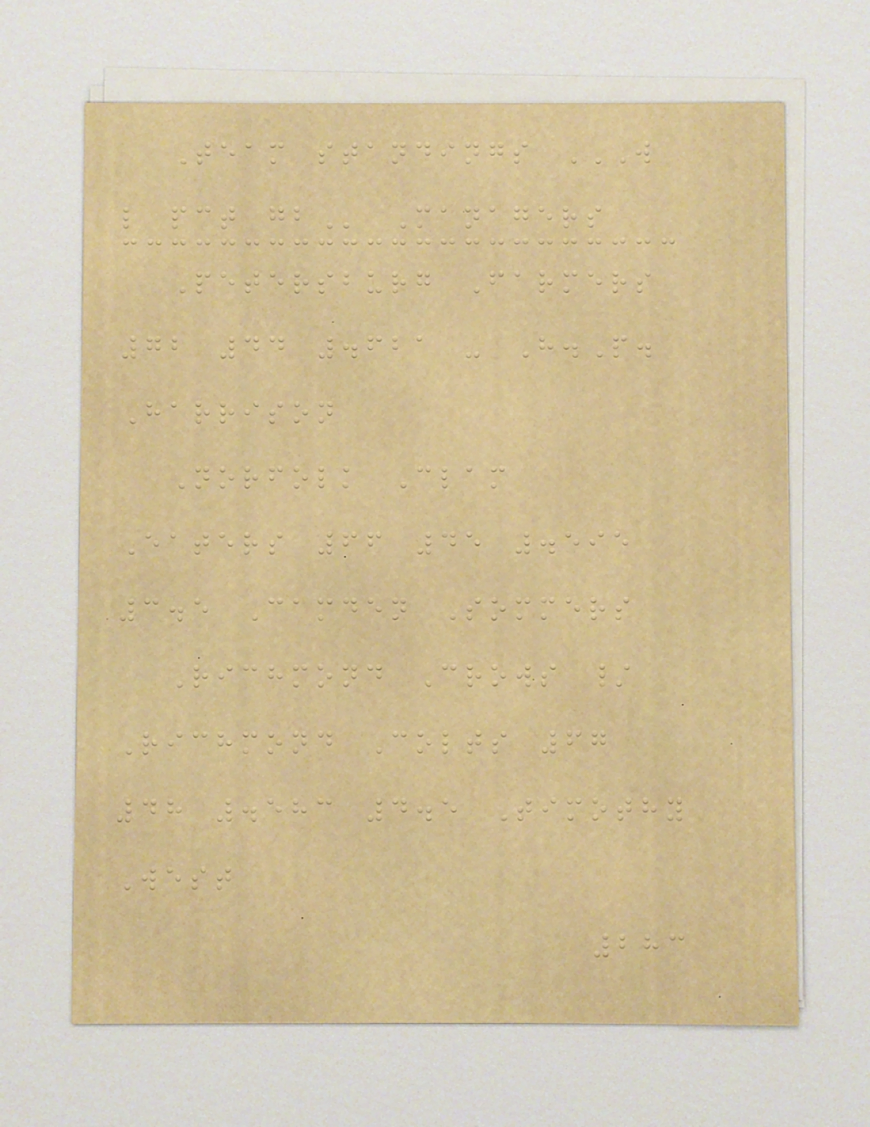Team standings W
L PCT GB Managers
Petersburg Farmers
72 44 .621 - H.P.
Harrison
Norfolk Clam
Eaters 66 45 .595
3.5 Camden Sommers
Richmond Crows /
Richmond Colts 67
48 .583 4.5 Timothy
West
283
